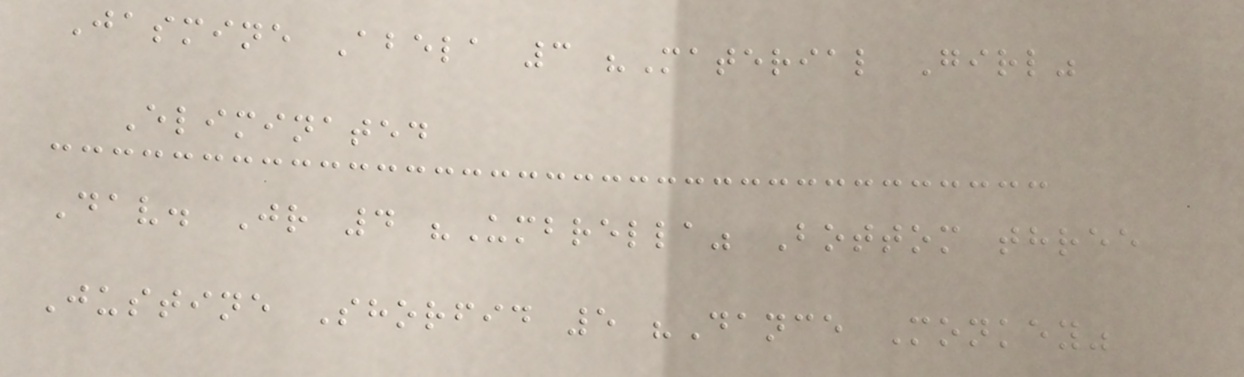Jasmine Abela 3 "Material Girl"
Eliminated
Dav. Jr 4 "Umbrella" Bottom three
Justine Shorfid 5 "Dance Monkey"
